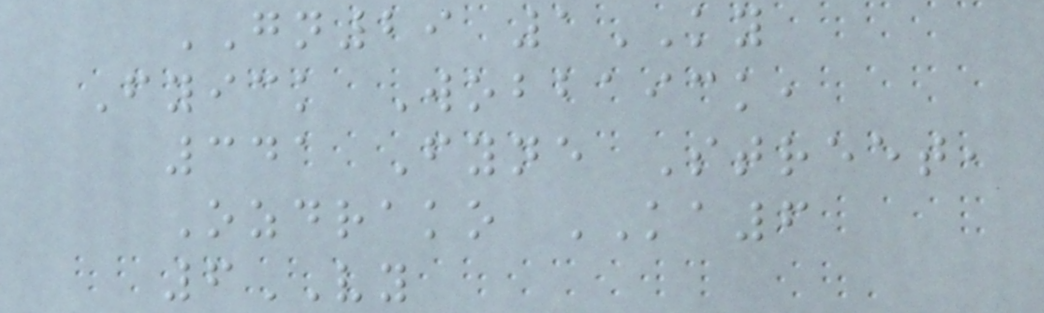GN29 1KY
Fyick Wobbaick,
341 Fyne Street,
Ozdrako KA6
6VY
